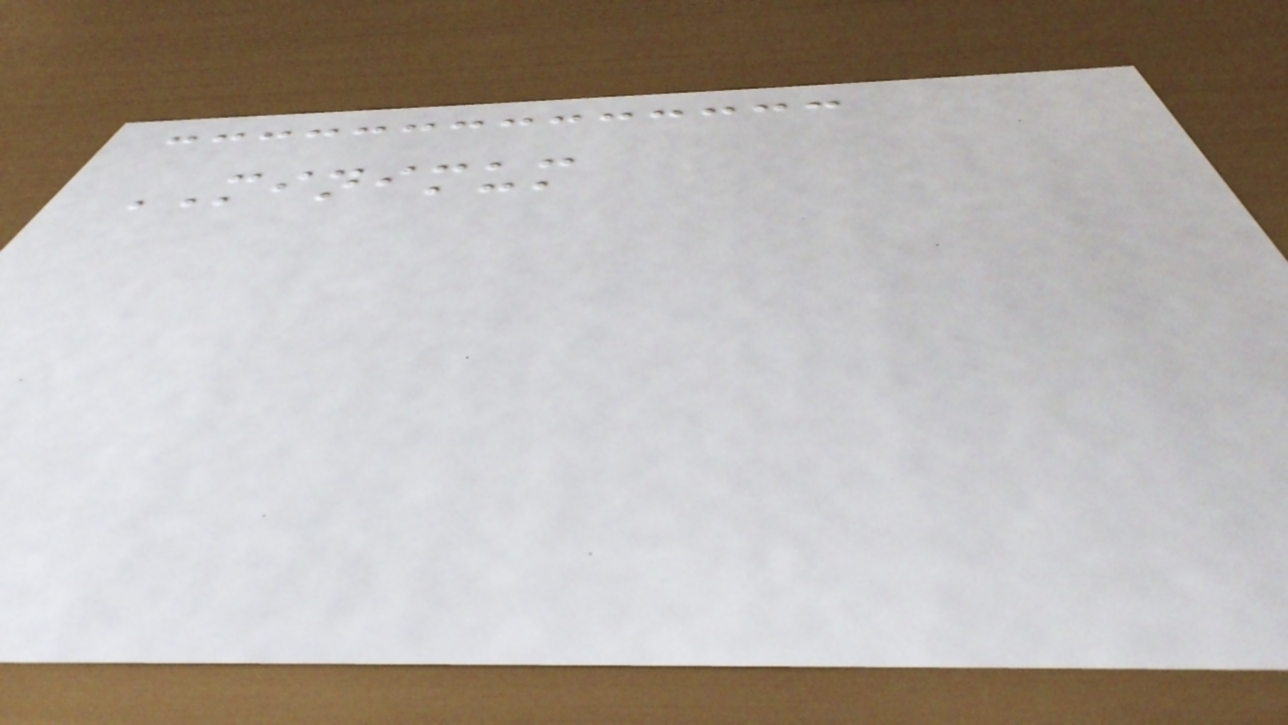MINIMUM
